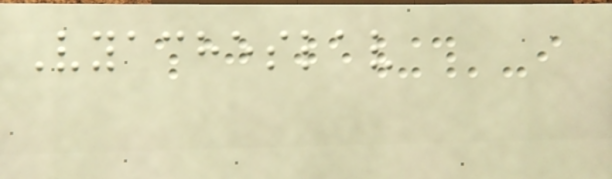Vyacheslav
